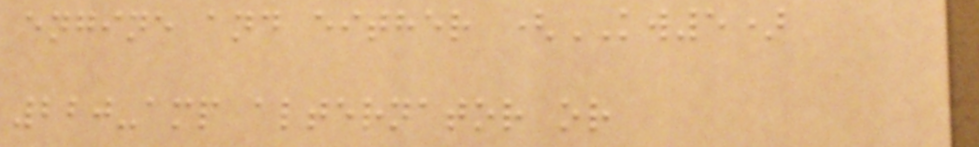engine and either (KW5)
220-amp alternator or
